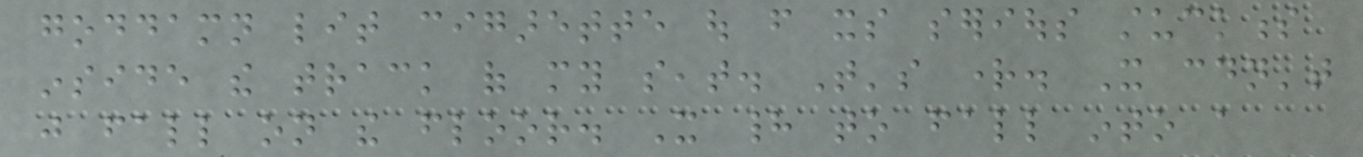goddamn lit cigarette out from its serious stuckness
inside the track of my seat. That's right. It couldn't
just fall on the floor. It had to fall into a
